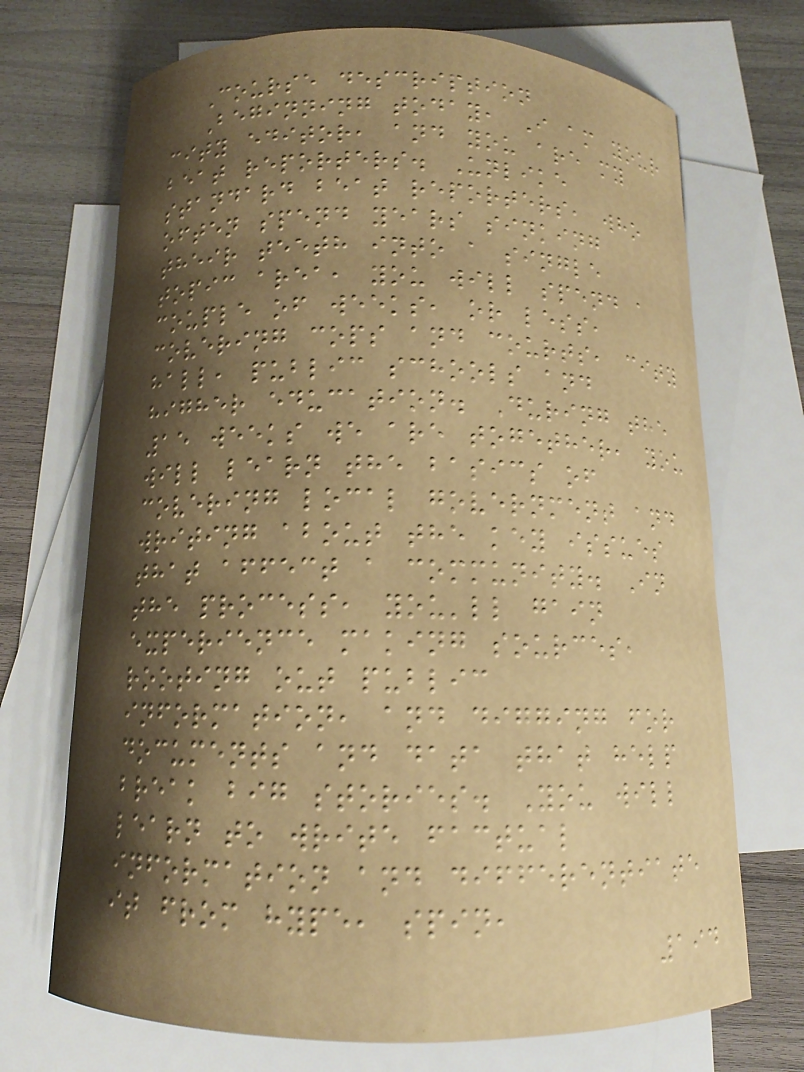Course description
Beginning today, I am your
city editor, and you are my
beat reporters. Unlike
standard beat reporters, who
often spend years sinking
their teeth into a single
topic area, you will spend a
couple of weeks, or less,
covering cops and courts, city
hall, public schools and
higher education. During the
15 weeks we are together, you
will learn the basics of
covering local government and
writing about the key issues
that affect a community. In
the process, you'll gain
experience making sources,
rooting out public
information, and digging for
documents and data that help
break big stories. You will
learn to write factual
information and differentiate
it from hype, spin,
194
